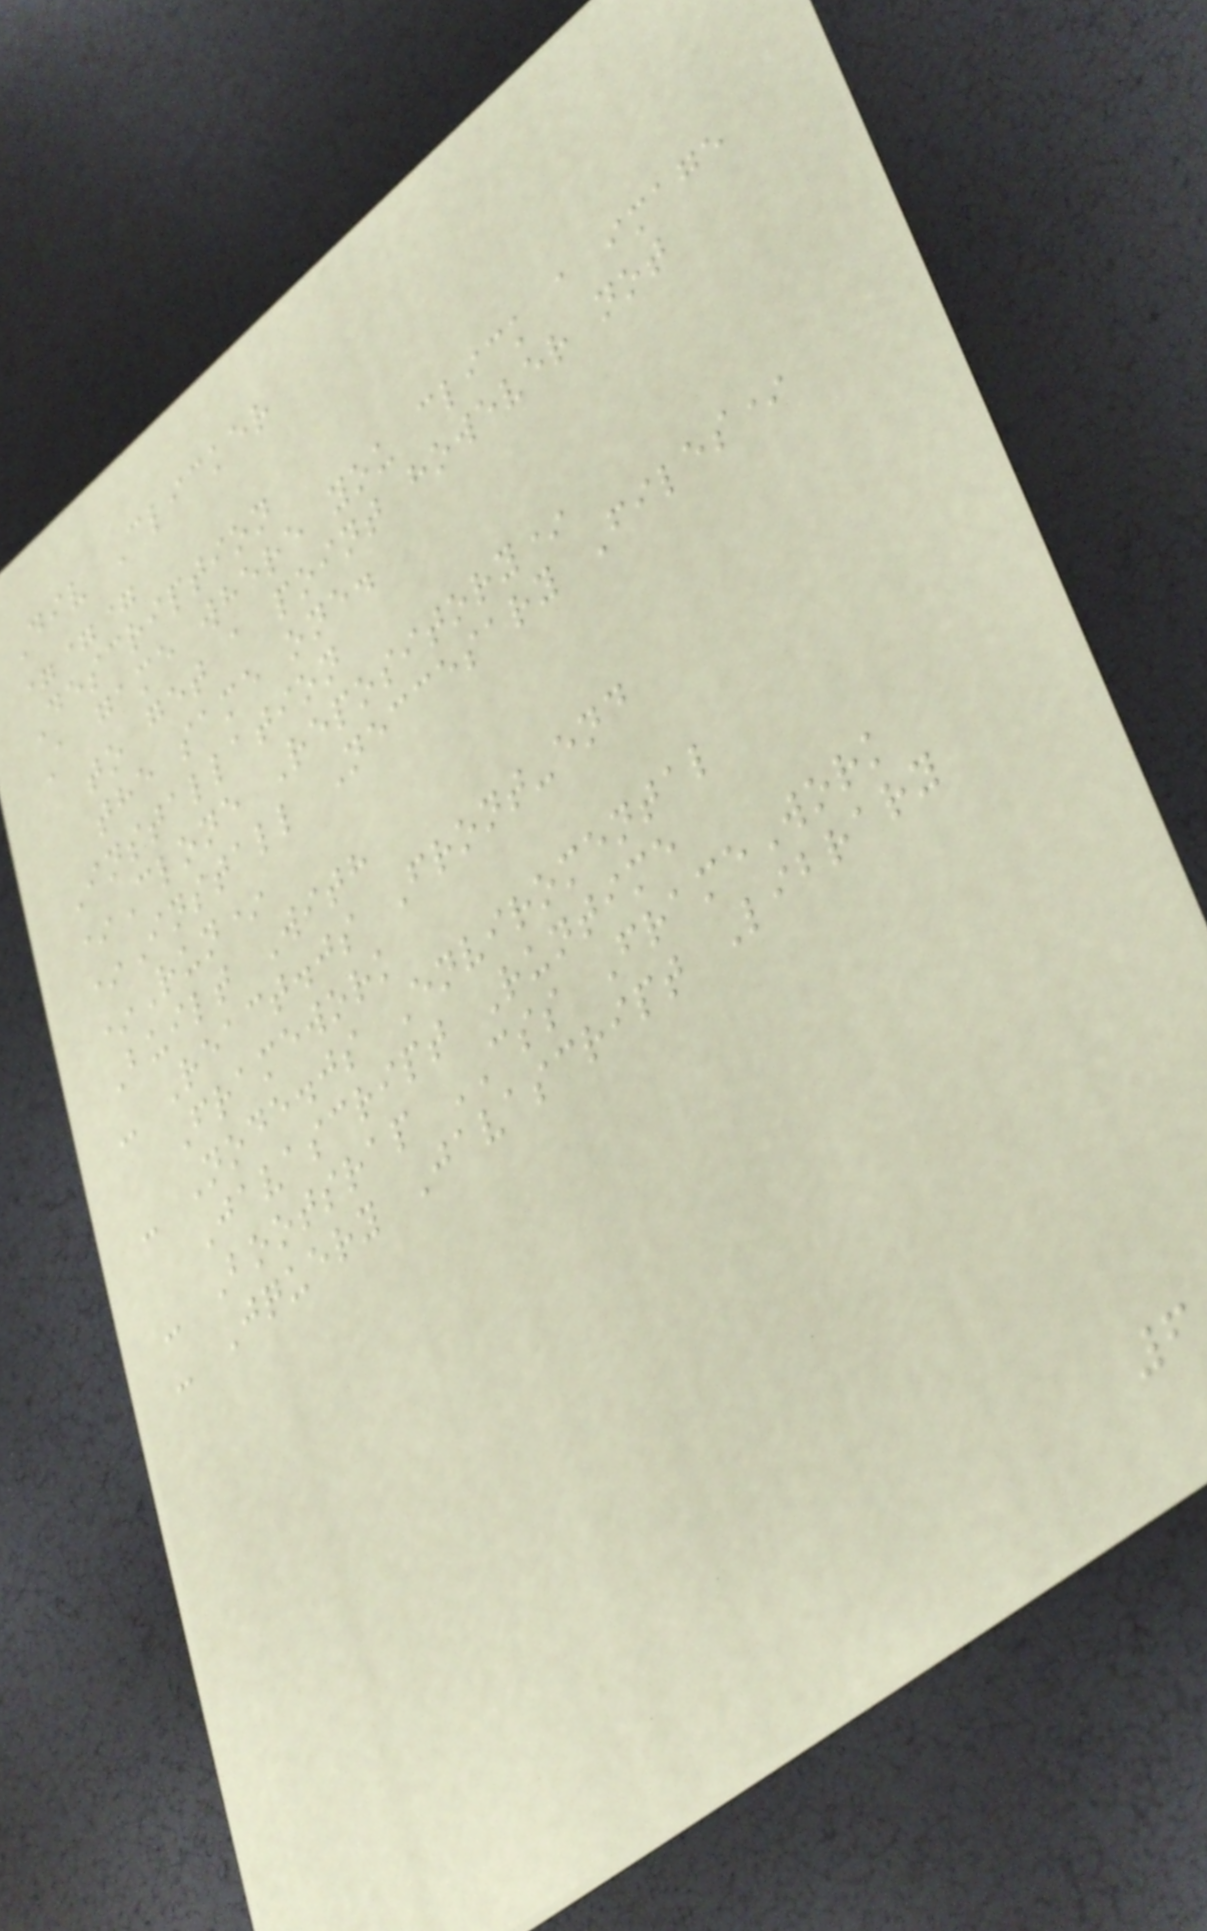Div Clicker
===
Description
A game where you click a image
to get a point however not
the same one.
Installation
*Clone Repository*
*Install Neccesary Files*
*Run*
Built With
- React.js Front-end
Framework
- Node.js Enviromental
Javascript Runtime
- Bootsrap CSS FrameWork
- Jquery Javascript Library
6
